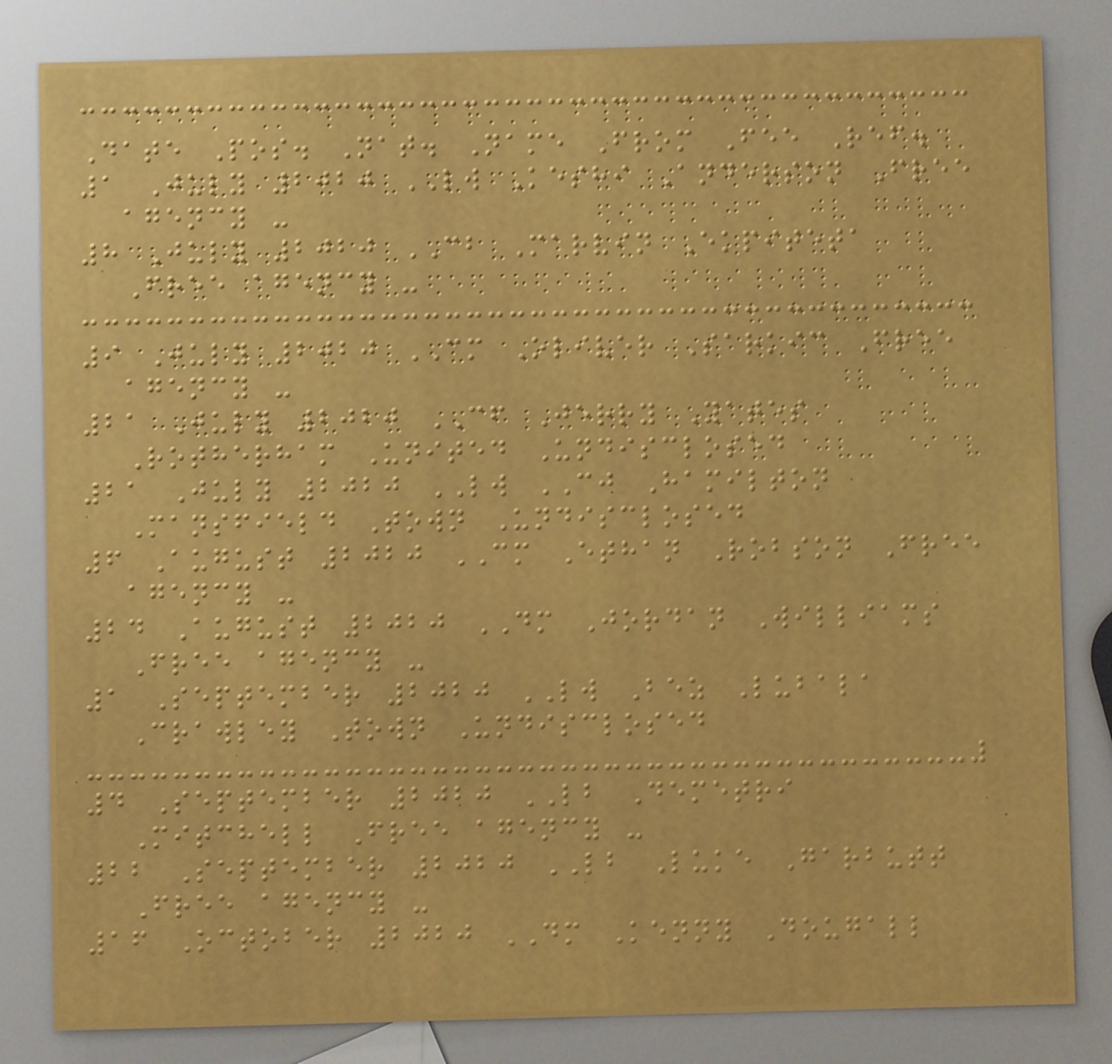Date Pos. Nat. Name From Fee Ref.
1 July 2020 LW Keshi Anderson Free
agency -
8 July 2020 CB Marvin Ekpiteta
Free agency -
9 July 2020 CM Oliver Sarkic Free
agency -
21 July 2020 CF Jerry Yates
Rotherham United Undisclosed
21 July 2020 LW CJ Hamilton
Mansfield Town Undisclosed
6 August 2020 CM Ethan Robson Free
agency -
24 August 2020 DM Jordan Williams
Free agency -
1 September 2020 LW Bez Lubala
Crawley Town Undisclosed
4 September 2020 LB Demetri
Mitchell Free agency -
22 September 2020 LB Luke Garbutt
Free agency -
16 October 2020 DM Kenny Dougall
